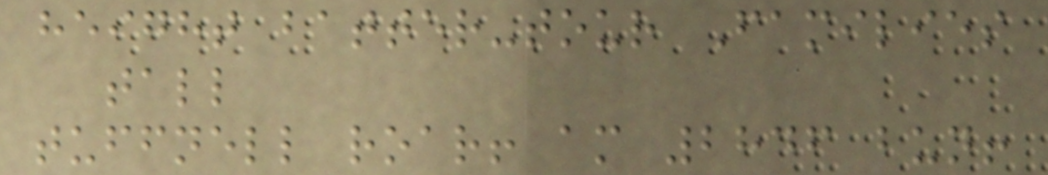height batter-tour Families
tall
tuffnell roar! am 2846 bun!
